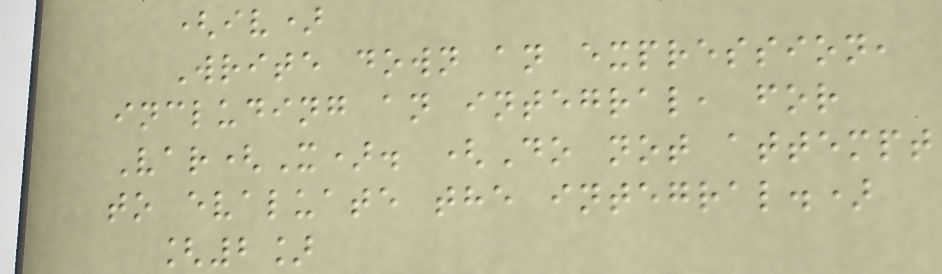(iv)
Write down an expression,
including an integral, for
Var(X). (Do not attempt
to evaluate the integral.)
[2]
